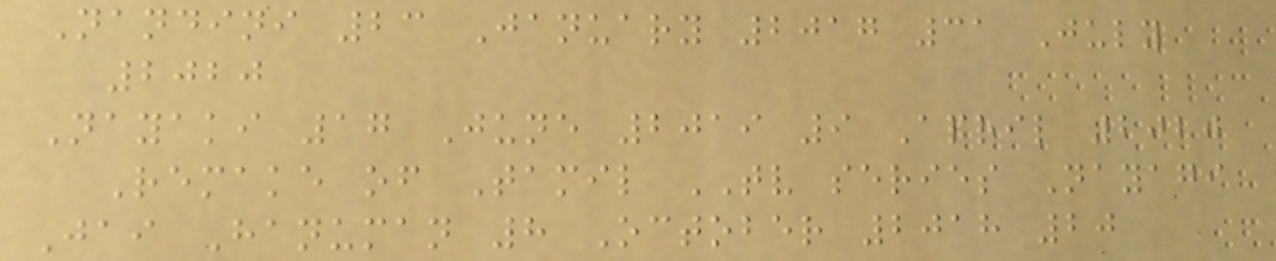Nandini 23 January 2017 31 July
2020
Nayaki 17 June 2019 9 April 2020
Remake of Tamil TV series Nayagi
Jai Hanuman 8 October 2018 20
